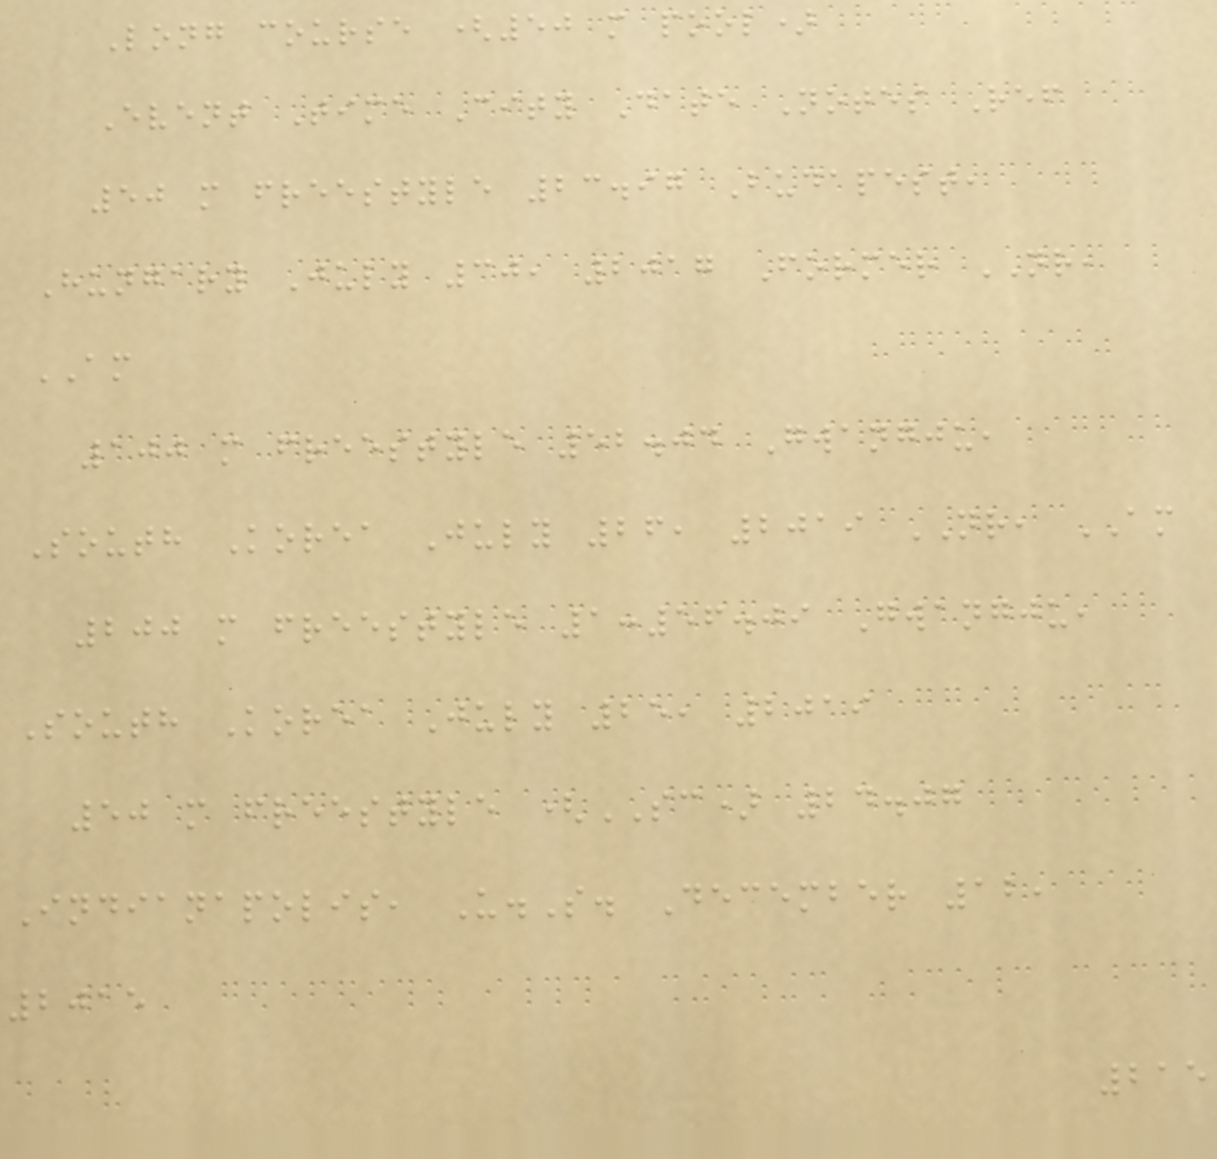Long course (50 m pool)
Event Time City Date Notes Ref
50 m freestyle 23.97 Budapest,
Hungary July 30, 2017 Former NR,
AM
100 m freestyle 52.04 Gwangju,
South Korea July 26, 2019 NR, AM
200 m freestyle 1:56.09 Gwangju,
South Korea July 25, 2019
50 m freestyle (SC) 24.07
Indianapolis, U.S. December 12,
2015
215
